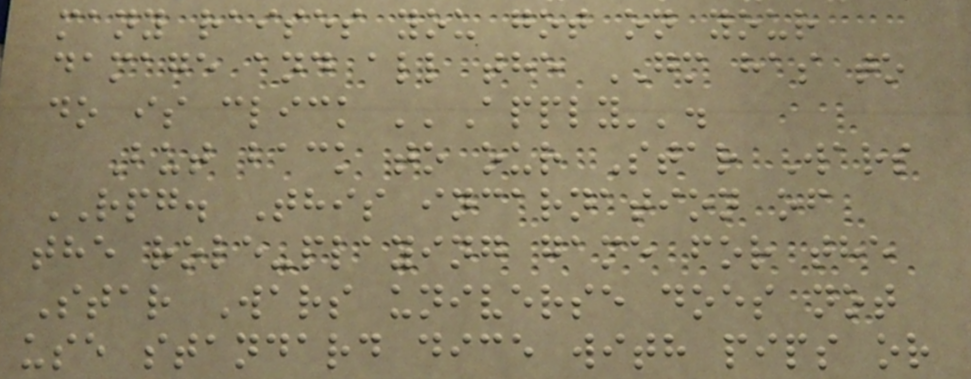many raises you got on your
damage and all the GM has to
do is click ''Apply''.
But back to our Star Wars
RPG. This incarnation of
the role-playing game for the
Star Wars universe does not
use standard dice with pips or
